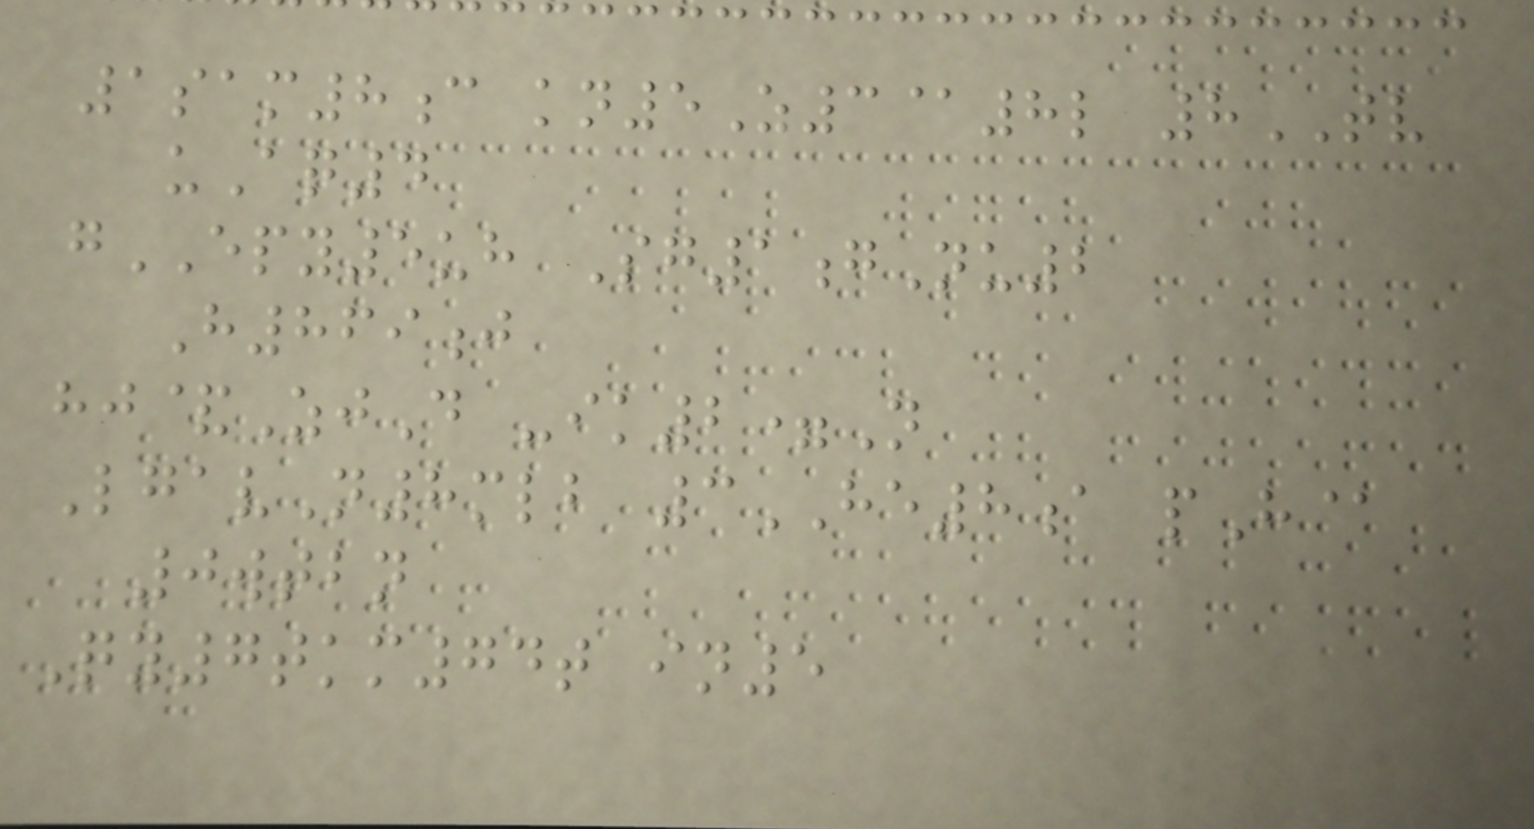1sam8c kn5Z3@8l 8TV
uAq4
gEPY5uh Sg1gNu2
H869j
hj&ZjD -ik2=N
LgavN8mlb 3HE8a pH@
0wtbn
Qy7tkm74t in5
